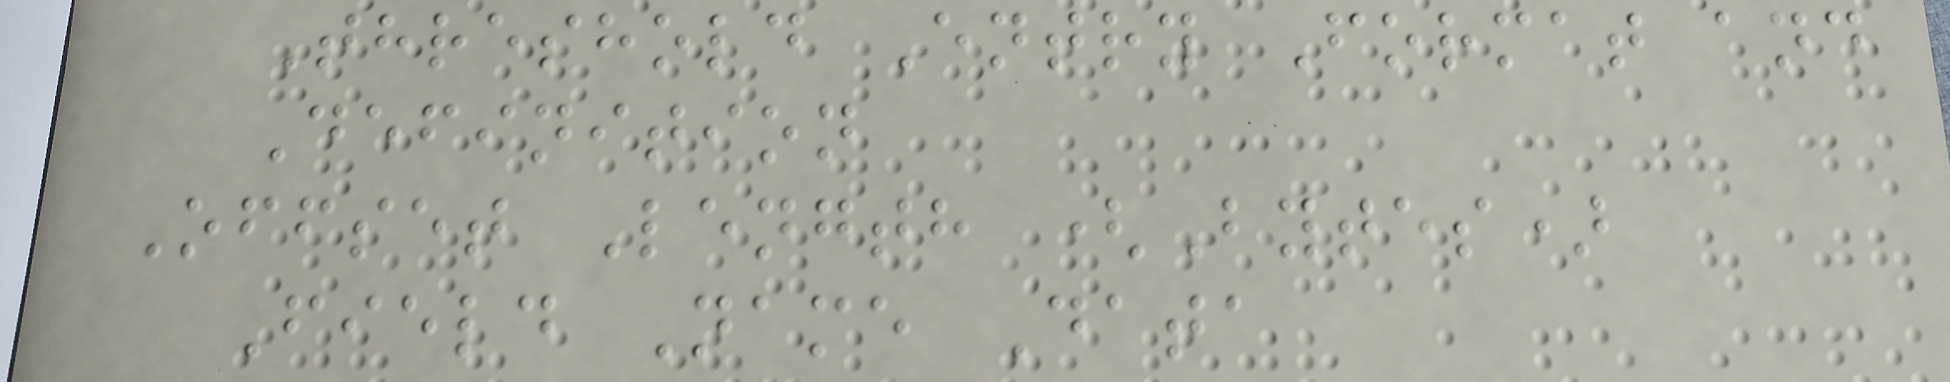Threshold Entry Format and
Definition
Offset Length (Bytes)
Field Name Data
